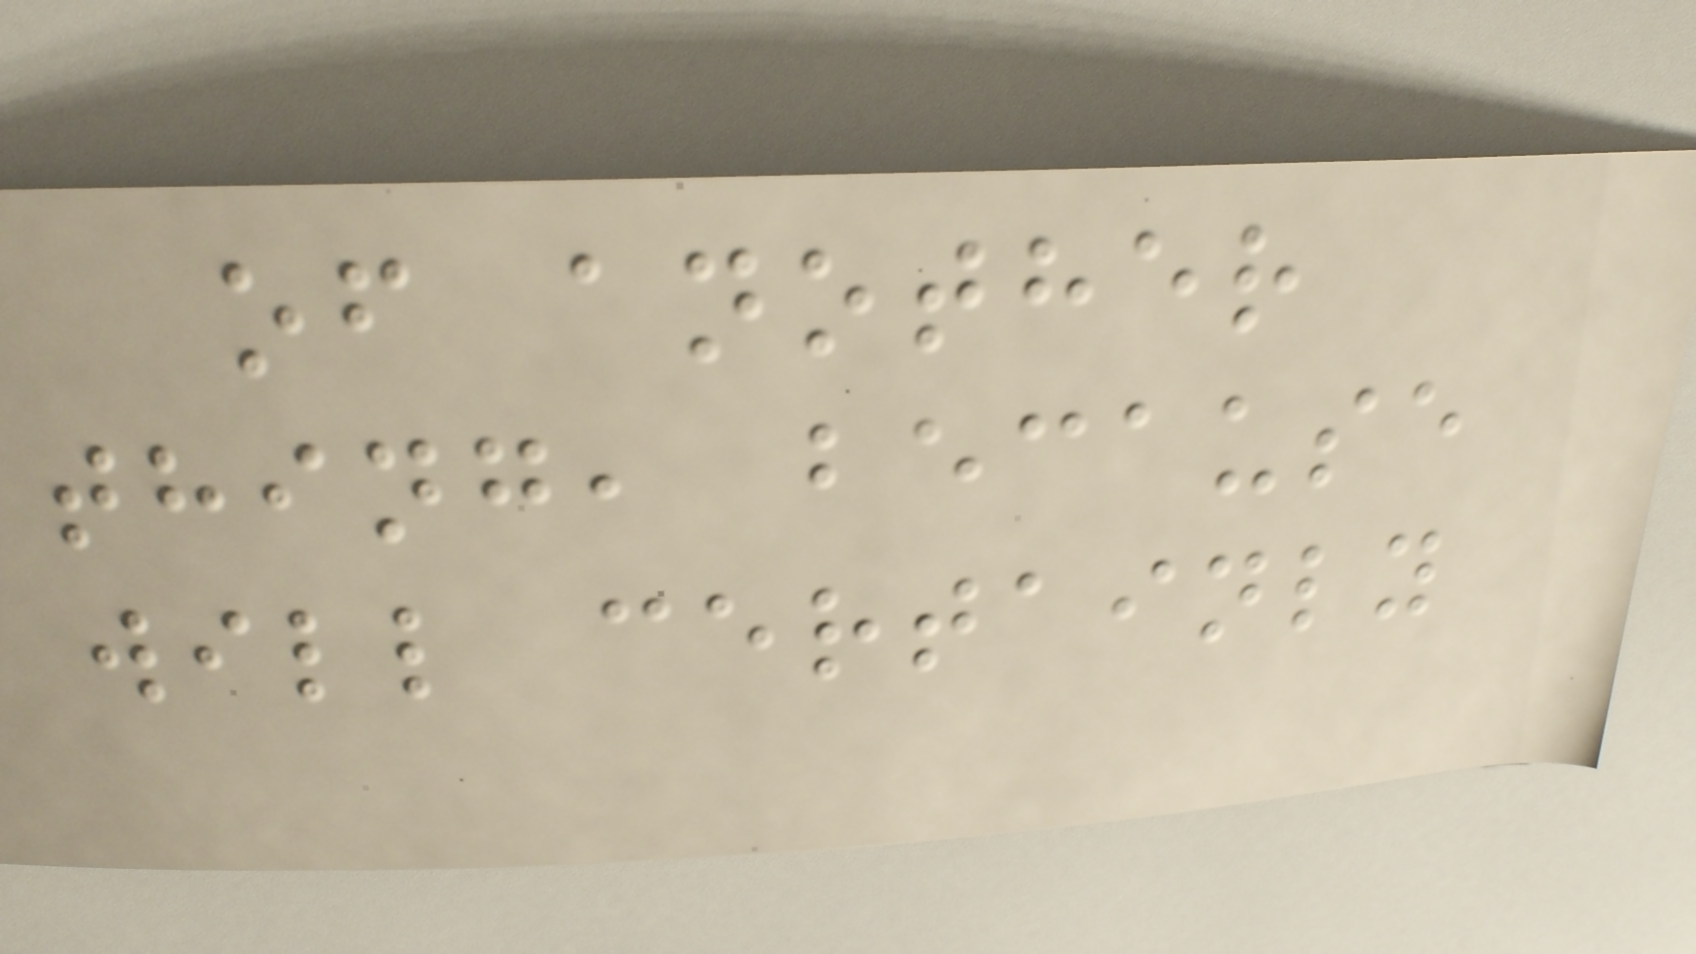of another
thing, because
will certainly
